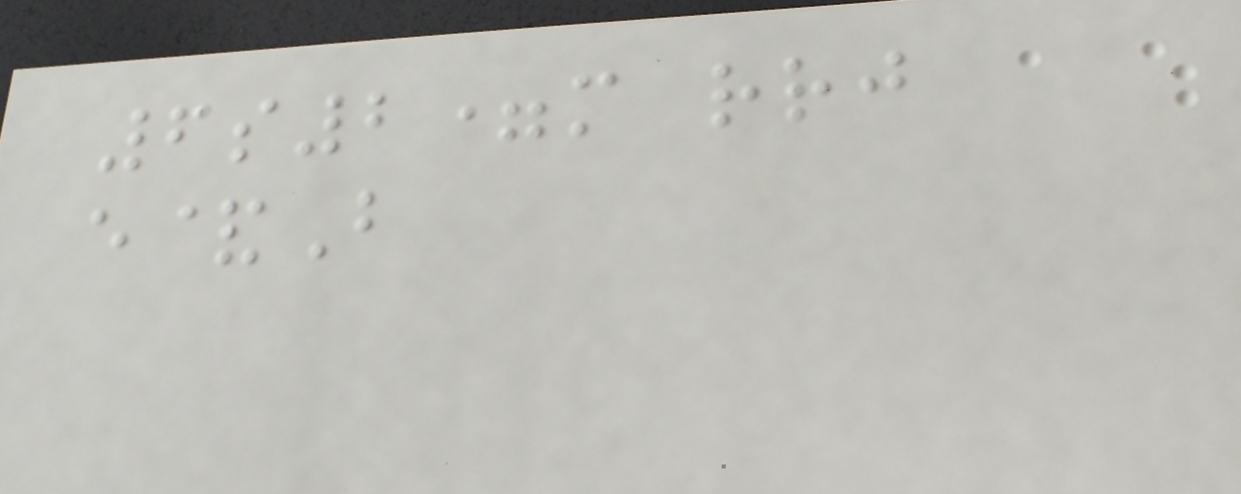6s2=m rrj
e&B
